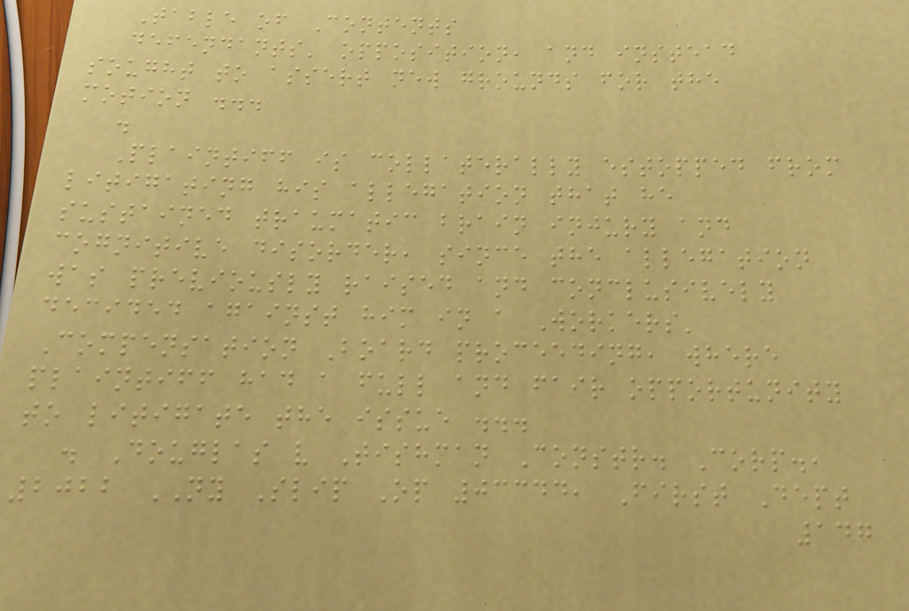Table of Contents
defendants' opposition, and instead
sought to assert new grounds for the
motion ...
.
Plaintiff is collaterally estopped from
litigating his allegation that he
sustained traumatic brain injury and
cognitive disorder, since the allegation
was previously raised and conclusively
decided against him in a Workers'
Compensation Board proceeding, where
plaintiff had a full and fair opportunity
to litigate the issue ...
. Douglas v Tishman Constr. Corp.,
2022 NY Slip Op 03344, First Dept
147
